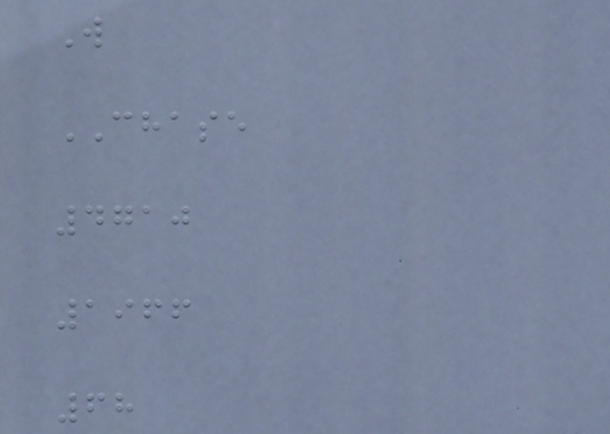W
CHASE
4710
1966
68
